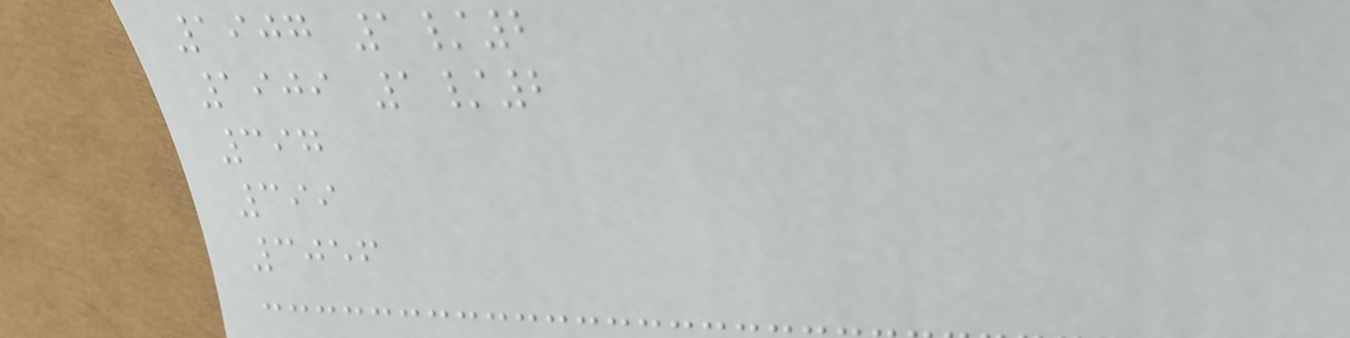1907 1/2
1909 1/2
397
399
3056
